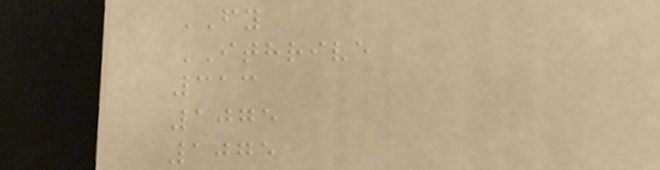FY
ITHRIVE
313
1075
1075
